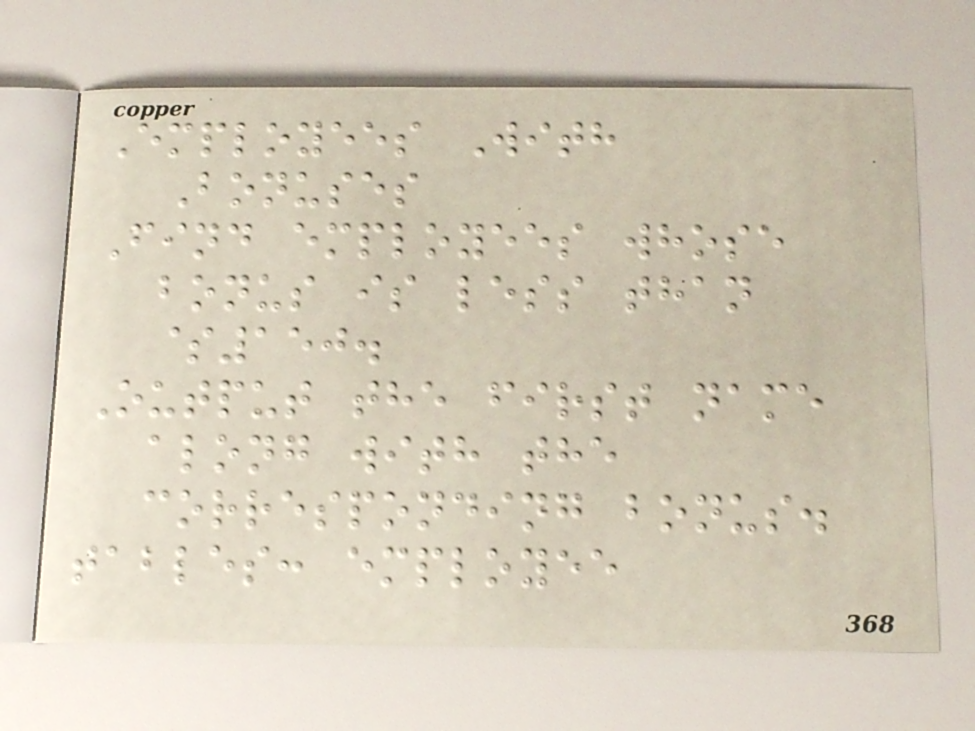Employees With
Bonuses
Find employees whose
bonus is less than
$150.
Output the first name
along with the
corresponding bonus.
tables: employee
